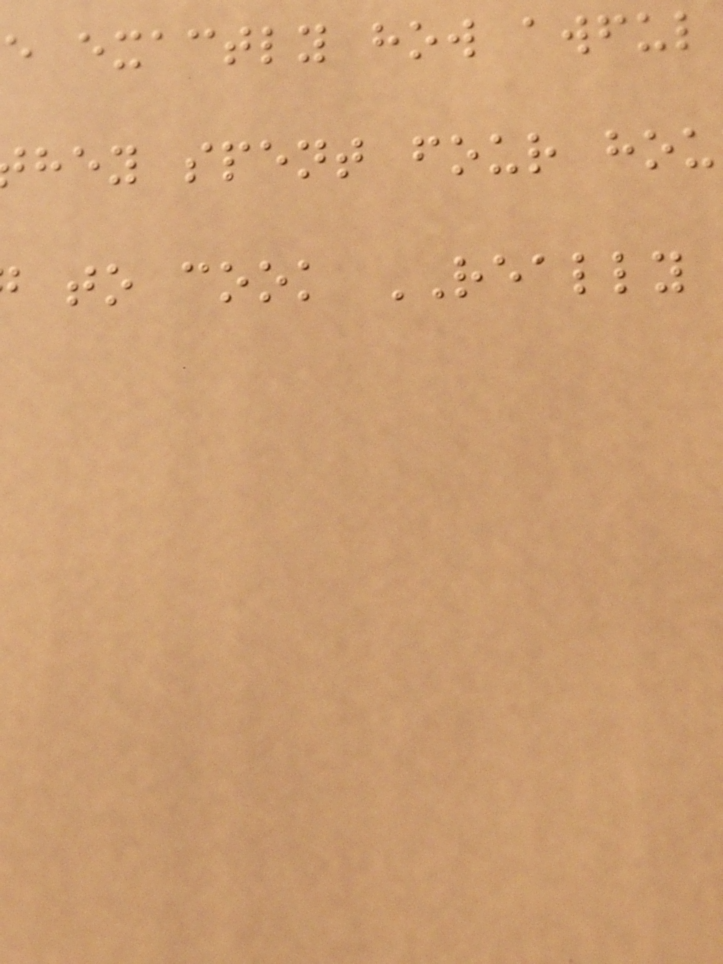e exactly how awful
hey spent four hou
to cook REALLY
